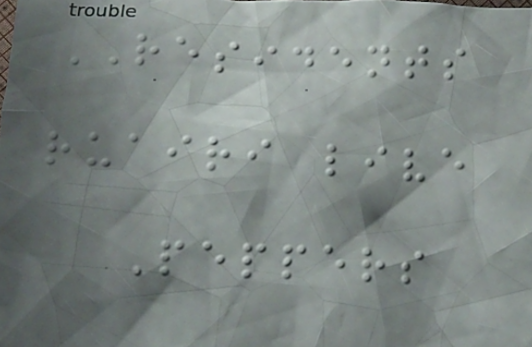RESIDENTS
ruairi live
Peppers
